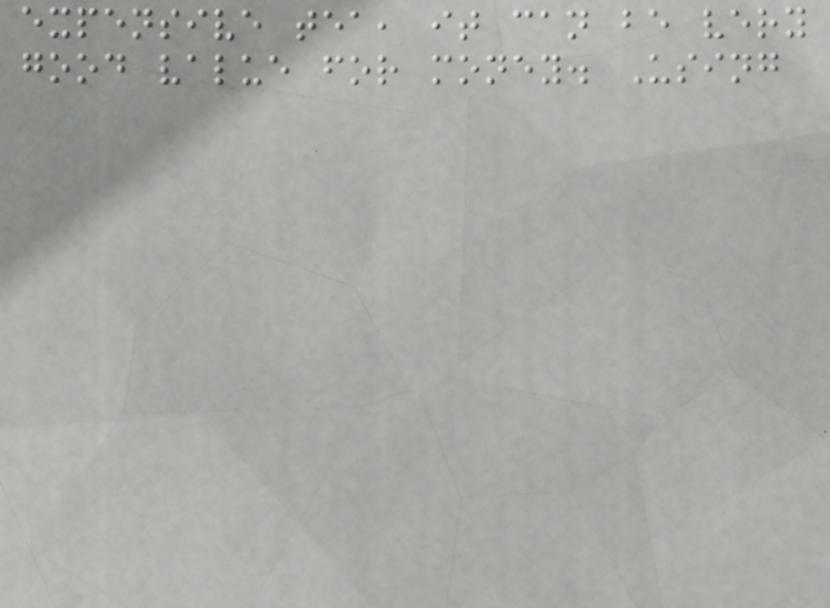expensive tea, it can be very
good value for money. Using
